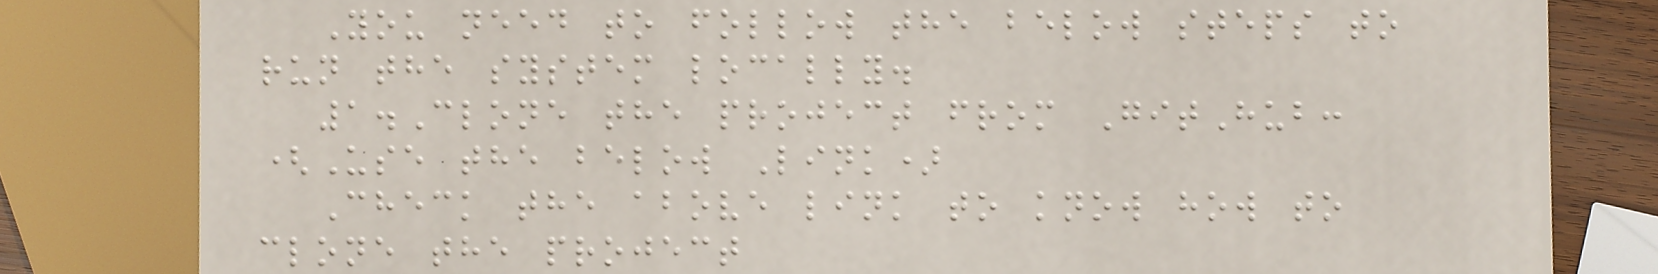You need to follow the below steps to
run the system locally.
1.Clone the project from GitHub:
(Use the below Link)
Check the above link to know how to
clone the project
